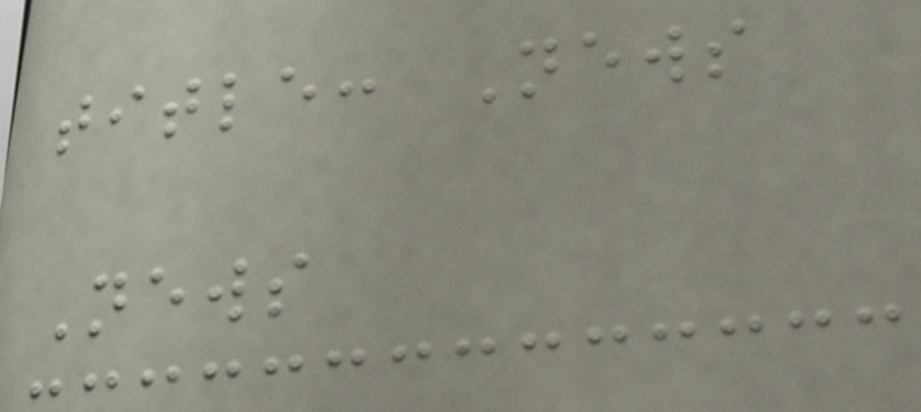title: News
News
